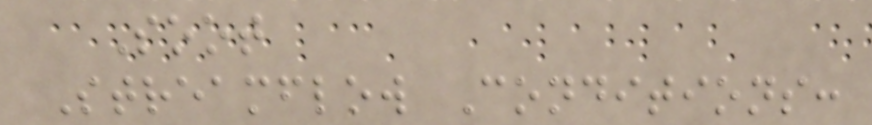Soot
Streamflow Conditions:
